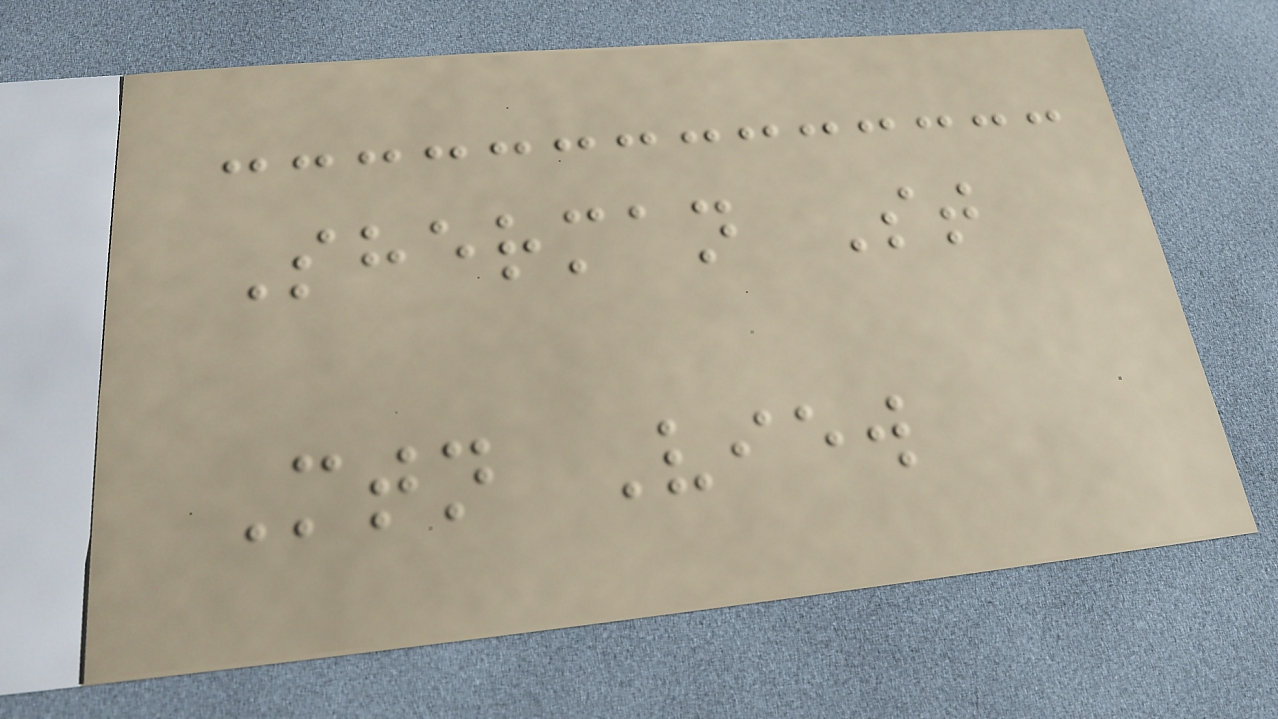Sherman St
Mtn View
